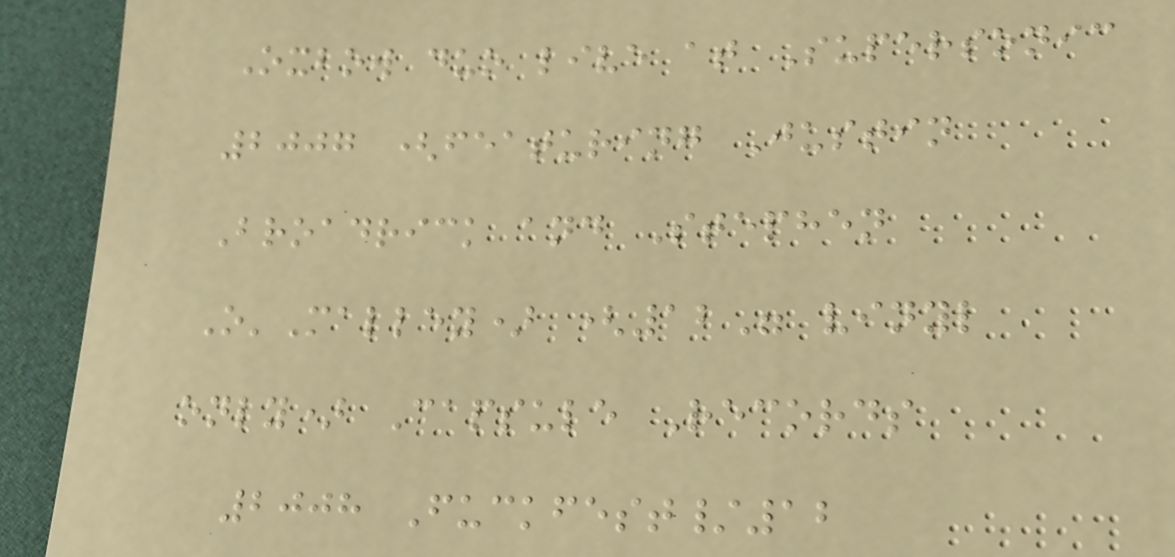Oxbow duo live at Supersonic
2007 (featuring Justin
Broadrick and Stephen
O'Malley) (12" vinyl
only) Capsule Records
2008 Fuckfest/12
